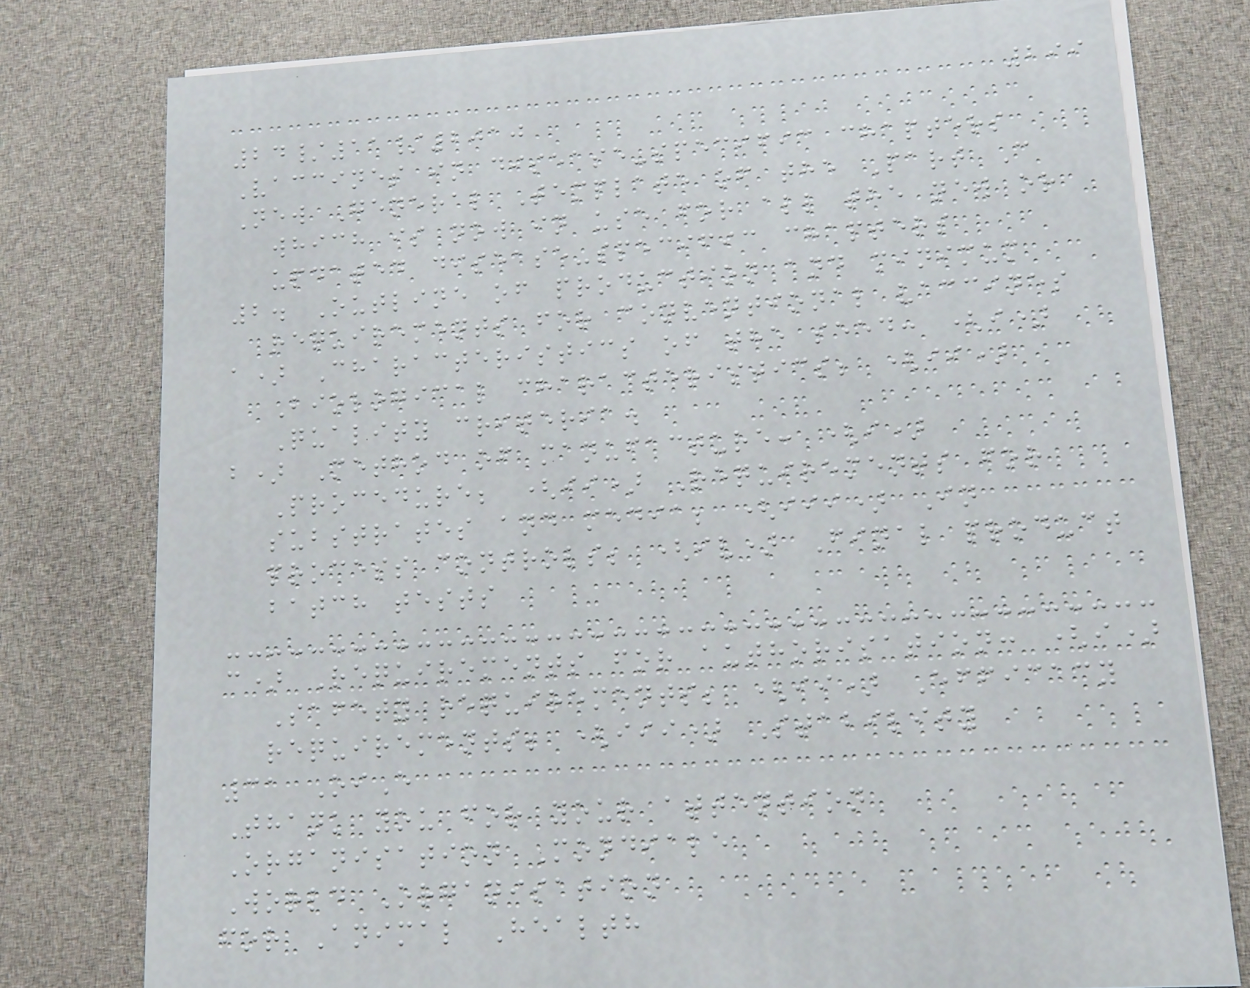299
24/11/2010
Vaccines in disease-specific chapters
New General Template of the Part C
which is now in use for all the new or
updated disease-specific chapters
2. Outline of production and minimum
requirements for conventional vaccines
a) Characteristics of the seed: (i)
Biological characteristics; (ii)
Quality criteria.
b) Method of manufacture: (i)
Procedure; (ii) Requirements for
substrates and media; (iii) In
process controls; (iv) Final product
batch tests
c) Requirements for authorisation: (i)
Safety requirements; (ii) Efficacy
requirements; (iii) Stability
31 OiE
Thank you for your attention
Organisation Mondiale
World Organisation
for Animal Health
